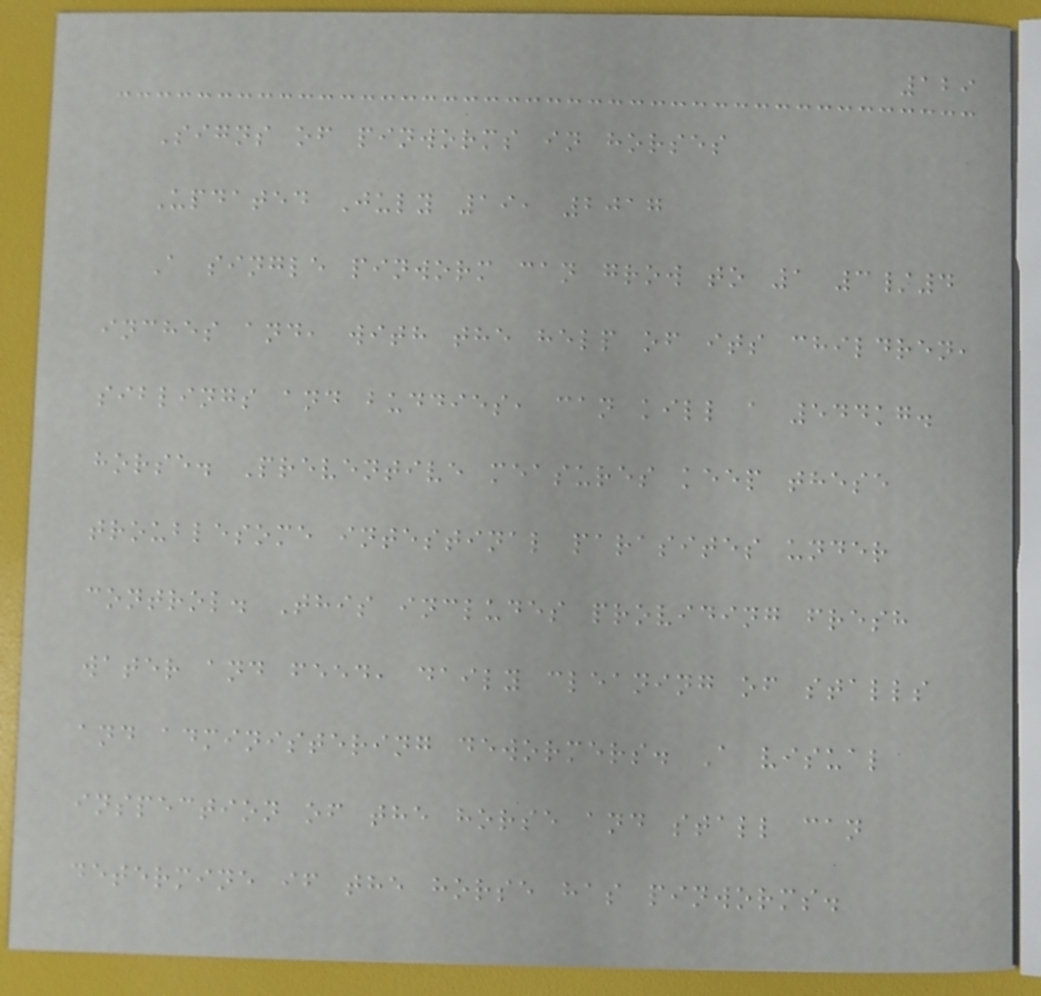129
Signs of pinworms in horses
Updated July 19, 2017
A single pinworm can grow to 1 3/4
inches and, with the help of its children,
siblings and buddies, can kill a 544kg.
horse. Preventive measures keep these
troublesome intestinal parasites under
control. This includes providing fresh
water and feed, daily cleaning of stalls
and administering dewormers. A visual
inspection of the horse and stall can
determine if the horse has pinworms.
